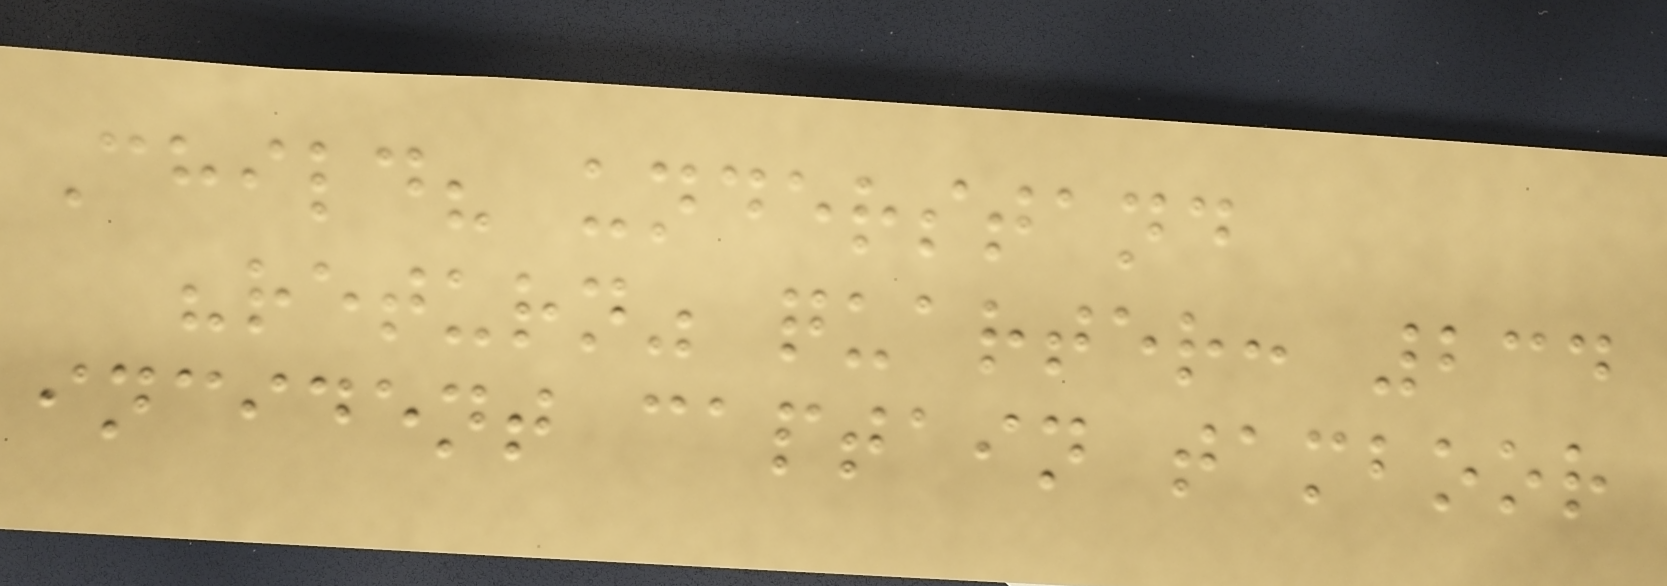Child? understand
"return" quarter: 234
incident captain tamboor
